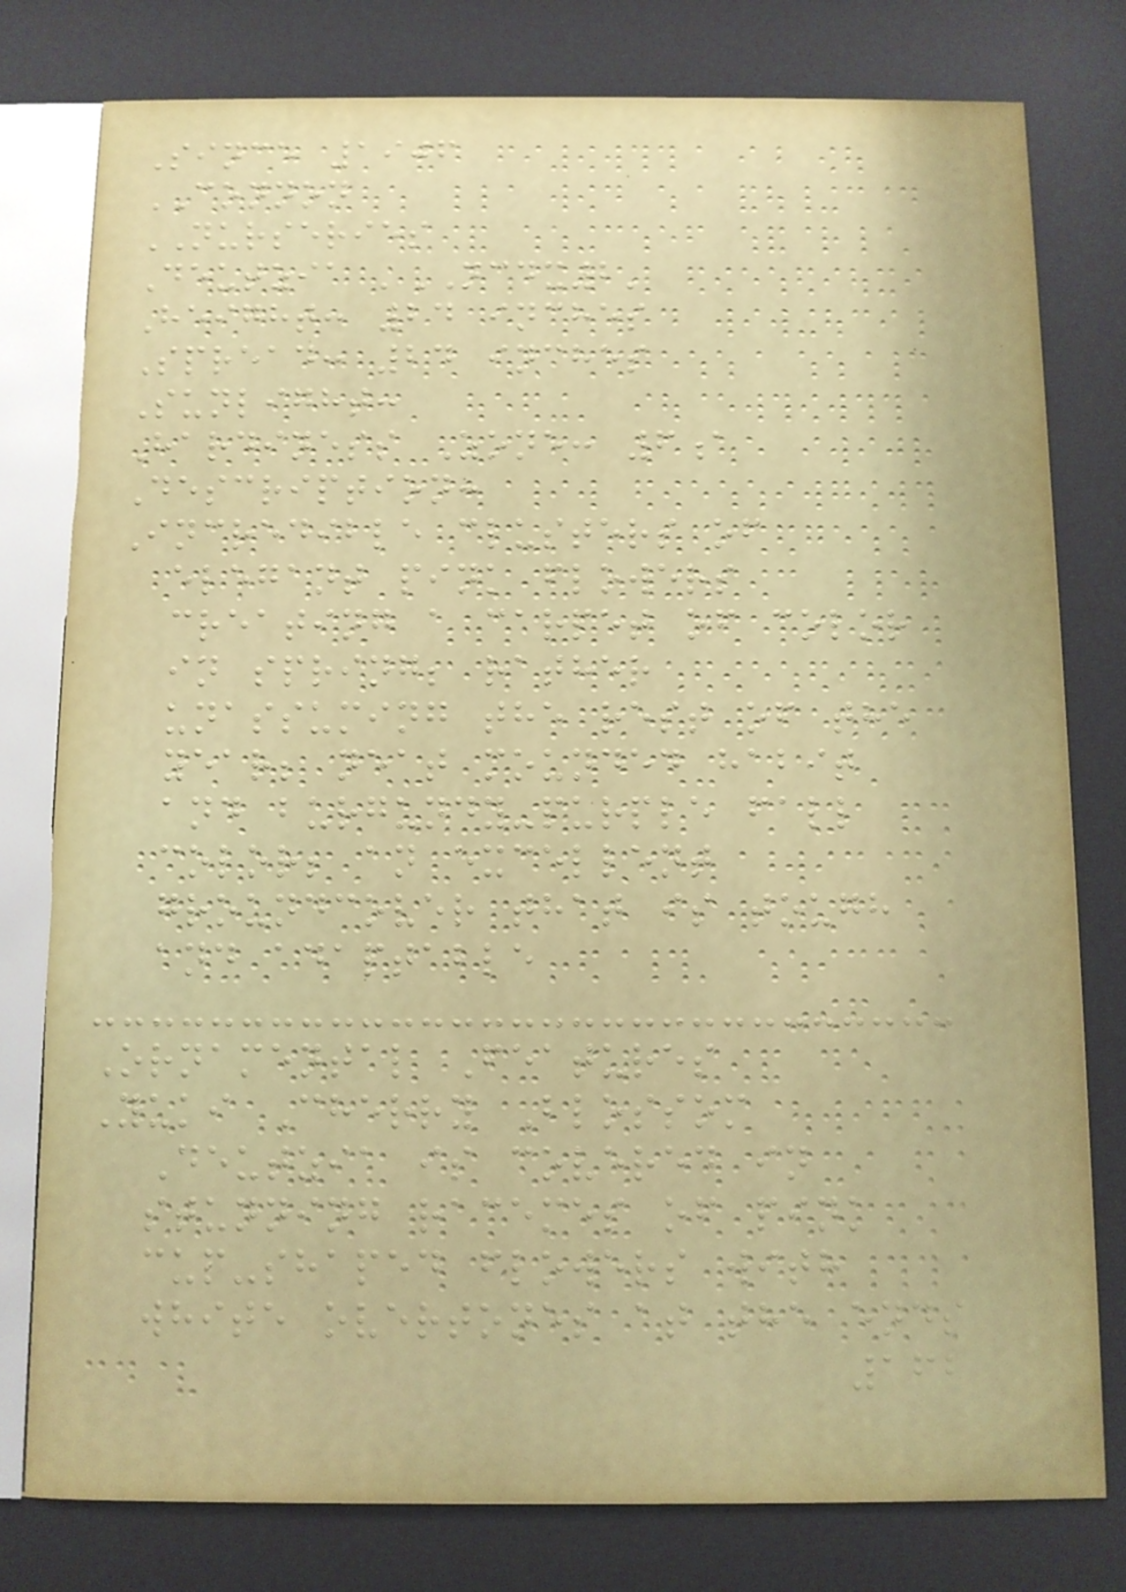Since 1906
CONNON
NURSERIES
Deutzia 'NCDX2'
Height: 24 inches
Spread: 24 inches
Sunlight:
Hardiness Zone: 6a
Description:
Incredible clusters of
elegant pink flowers
creating a carpet of color
in spring; rather
unassuming the rest of the
year; neat mounded habit
and burgundy-purple fall
color; an excellent
groundcover that is tough
and adaptable
Ornamental Features
Yuki Cherry Blossom
Deutzia is covered in
stunning racemes of pink
cup-shaped flowers with
white overtones at the ends
162
